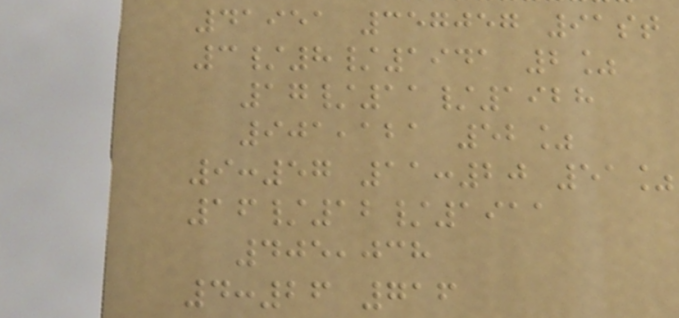41951 357057 91st
3/8/1941 2%
17/11/1928
901,121 52%
9:57 11:20 51%
16/12/1911
405,038
4:26 716
